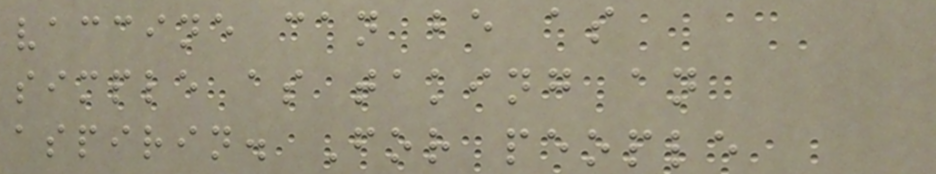vaccine can be as
simple as taking an
aspirin. For people
